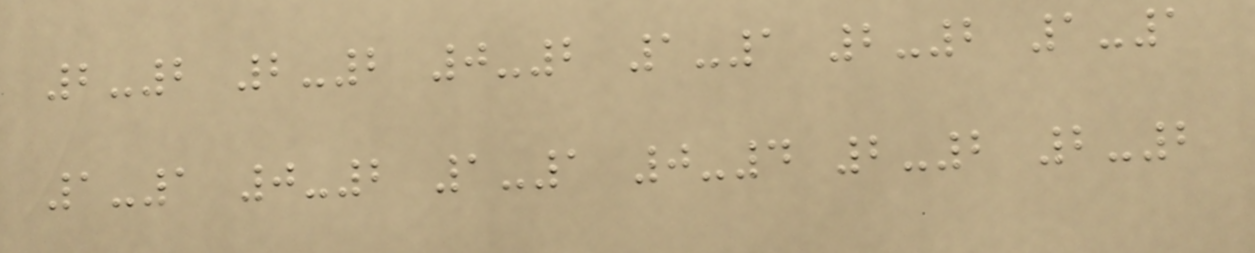2-2 2-2 0-2 1-1 2-2 1-1
1-1 0-2 1-1 0-4 2-2 2-2
